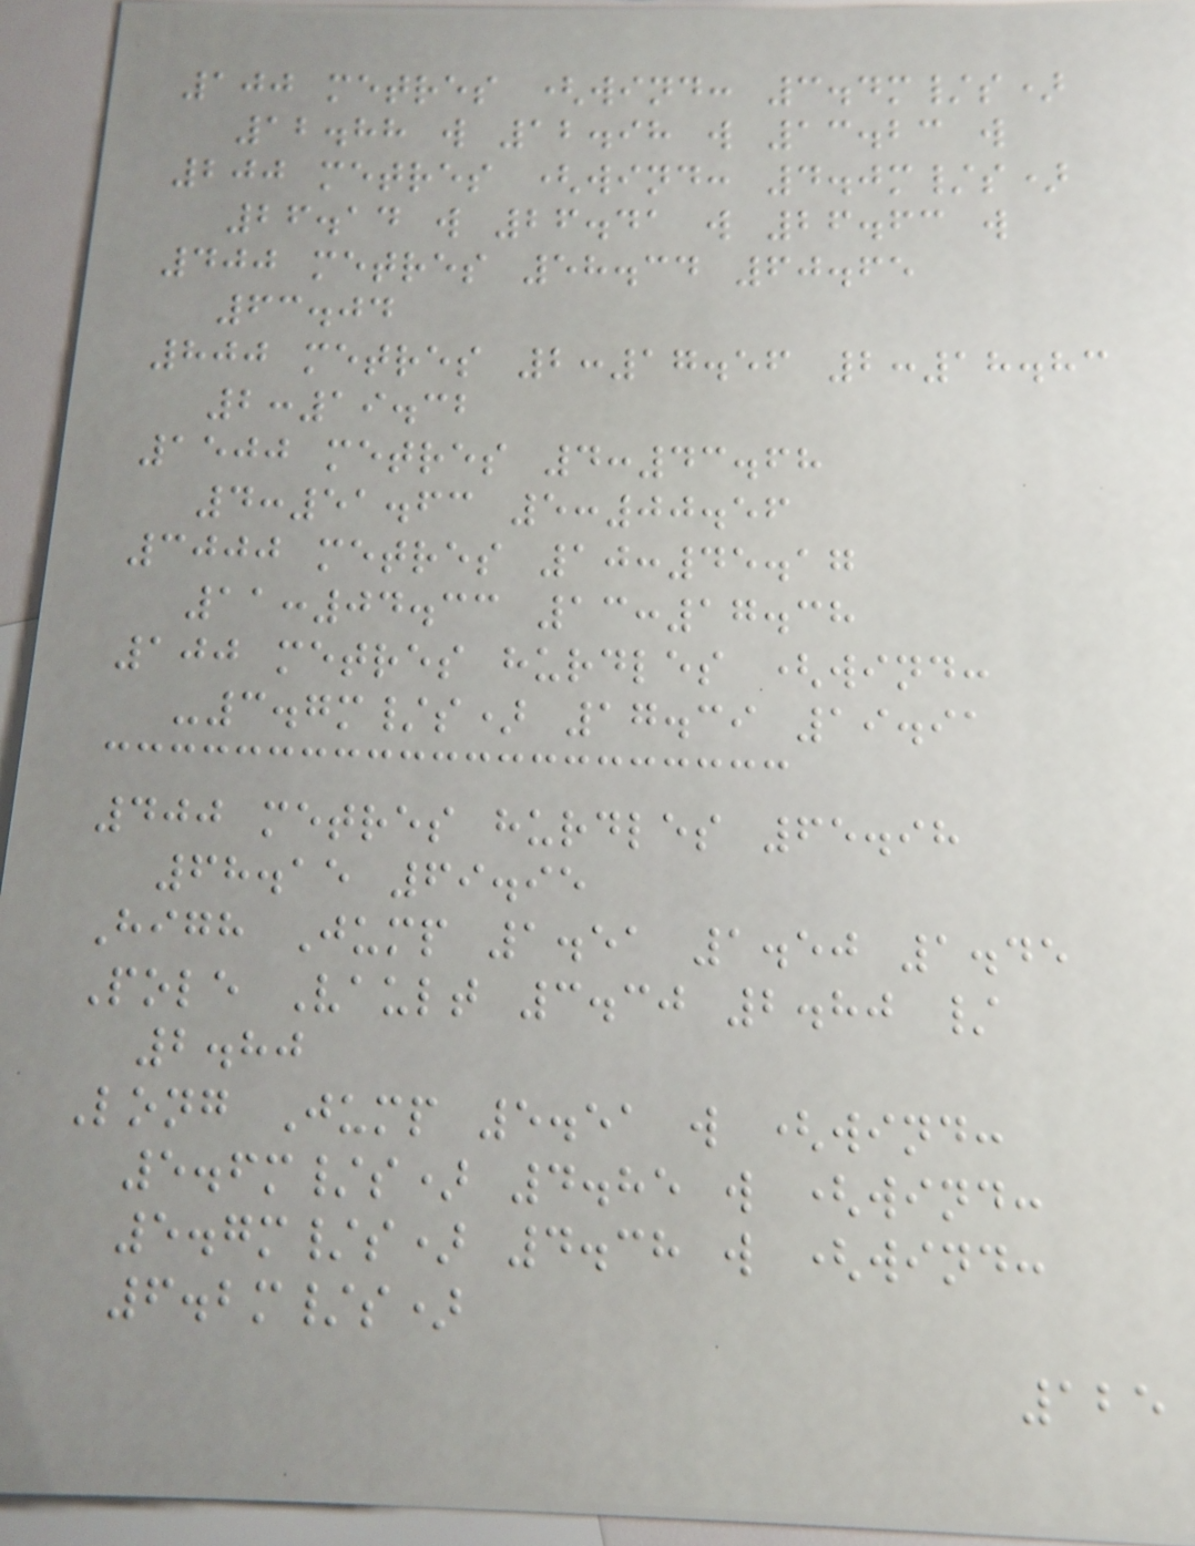100 metres (wind: 3.4m/s)
12.88 w 12.98 w 13.23 w
200 metres (wind: 4.0m/s)
26.14 w 26.41 w 26.63 w
400 metres 58.34 60.65
63.04
800 metres 2:17.56 2:18.83
2:19.32
1500 metres 4:43.68
4:51.63 5:00.56
3000 metres 10:45.17
11:04.33 13:17.38
100 metres hurdles (wind:
-3.7m/s) 17.39 19.91
400 metres hurdles 65.98
68.15 69.95
High Jump 1.51 1.50 1.45
Pole Vault 3.30 2.80 /
2.80
Long Jump 5.51 w (wind:
5.6m/s) 4.85 w (wind:
5.7m/s) 4.38 w (wind:
6.2m/s)
125
